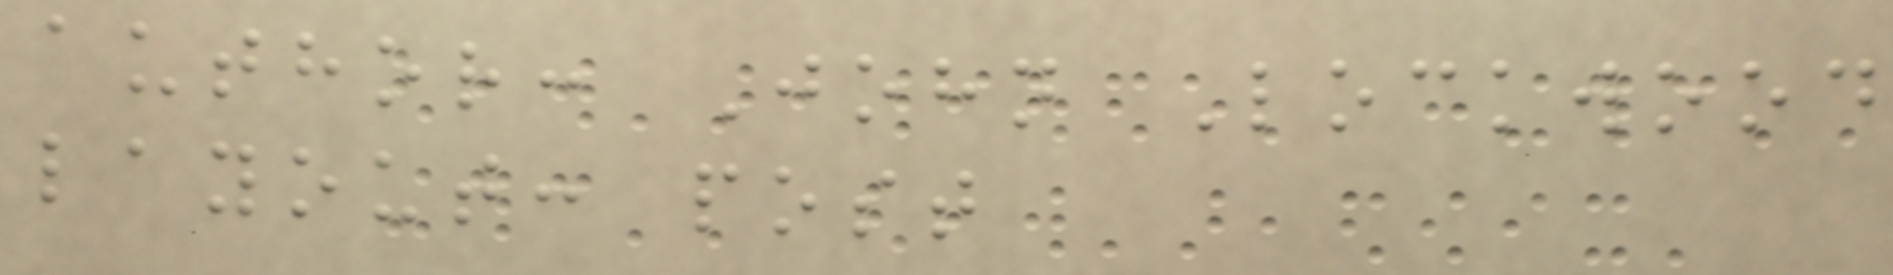author: John Lockwood
layout: post
